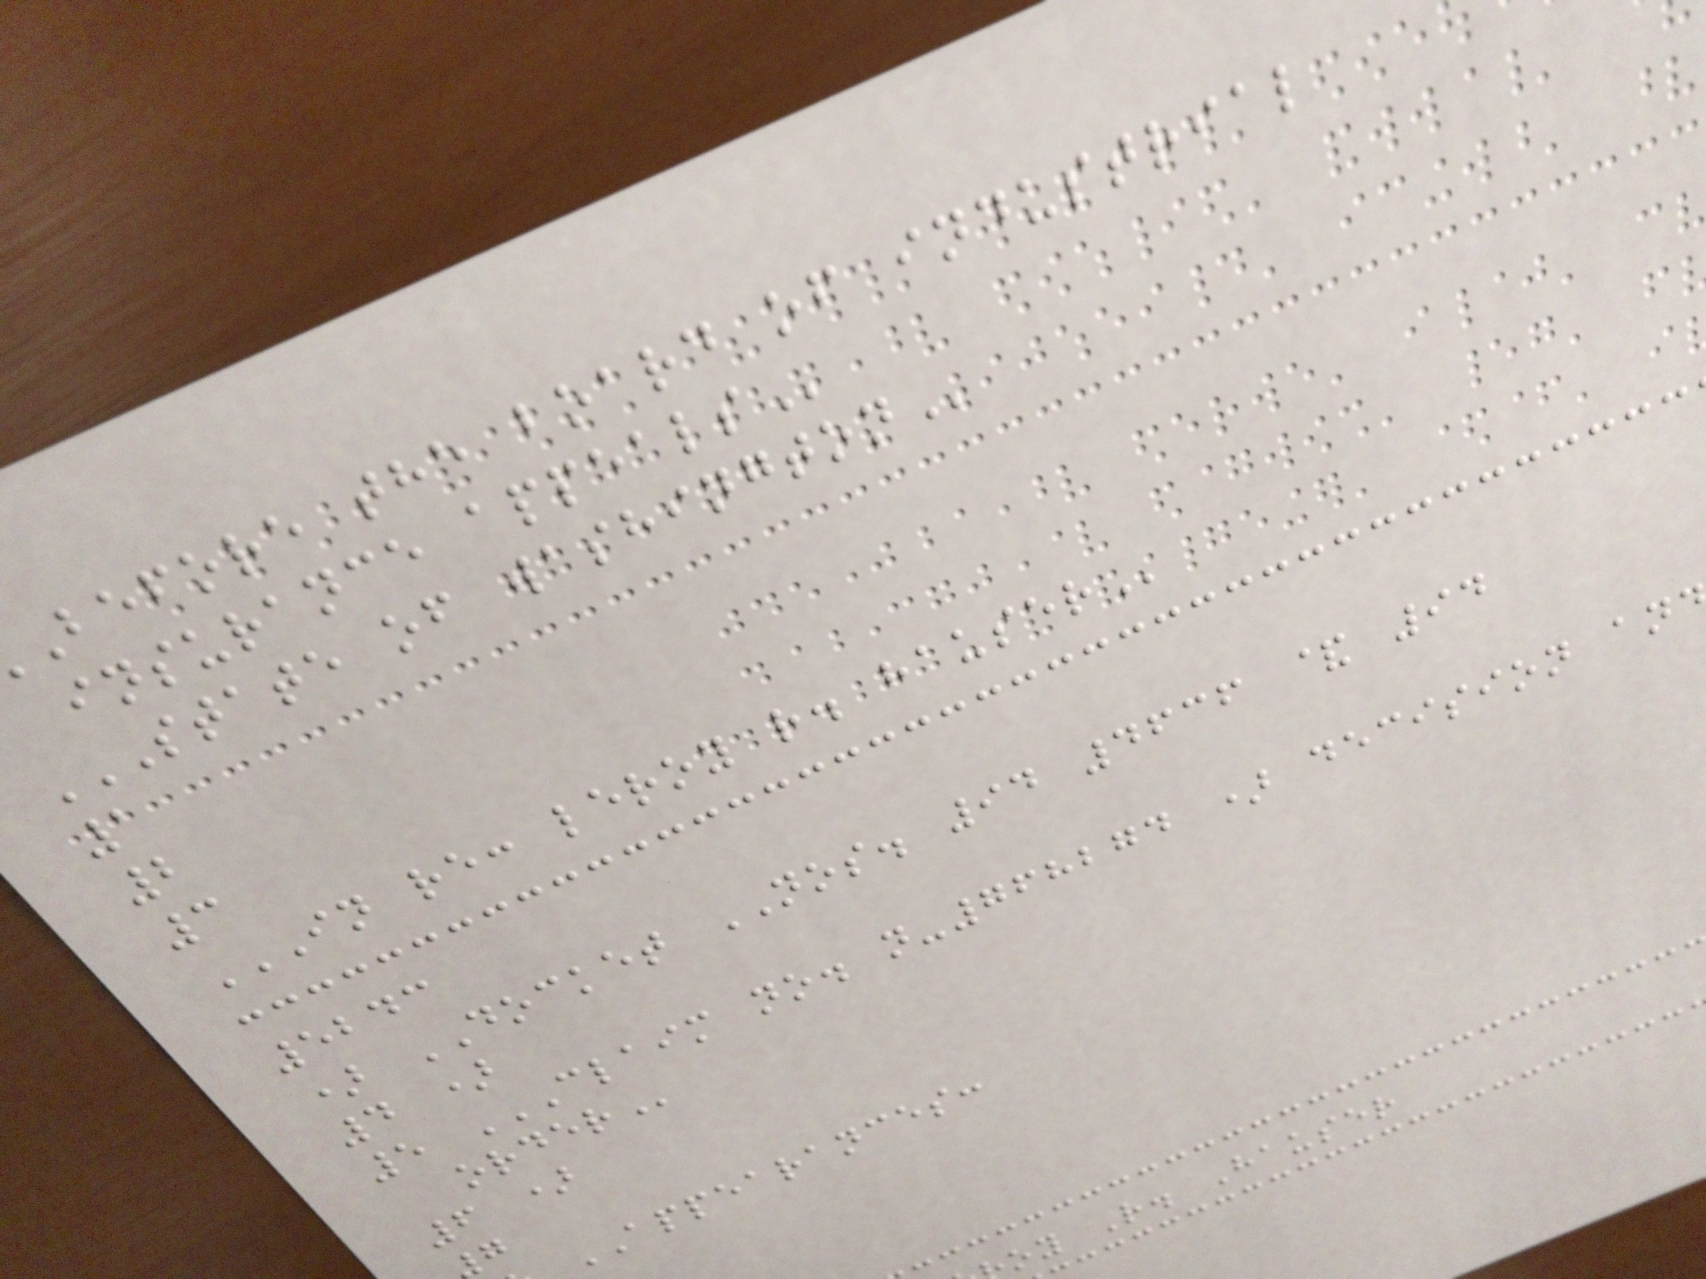before the board of industrial
insurance
STATE OF WASHINGTON
1
2
3
IN RE: LEROY R. HAUSER
5243
) DOCKET NOS. 94 4636 & 94
4 )
6 )
APPEARANCES:
oy R. Hauser
